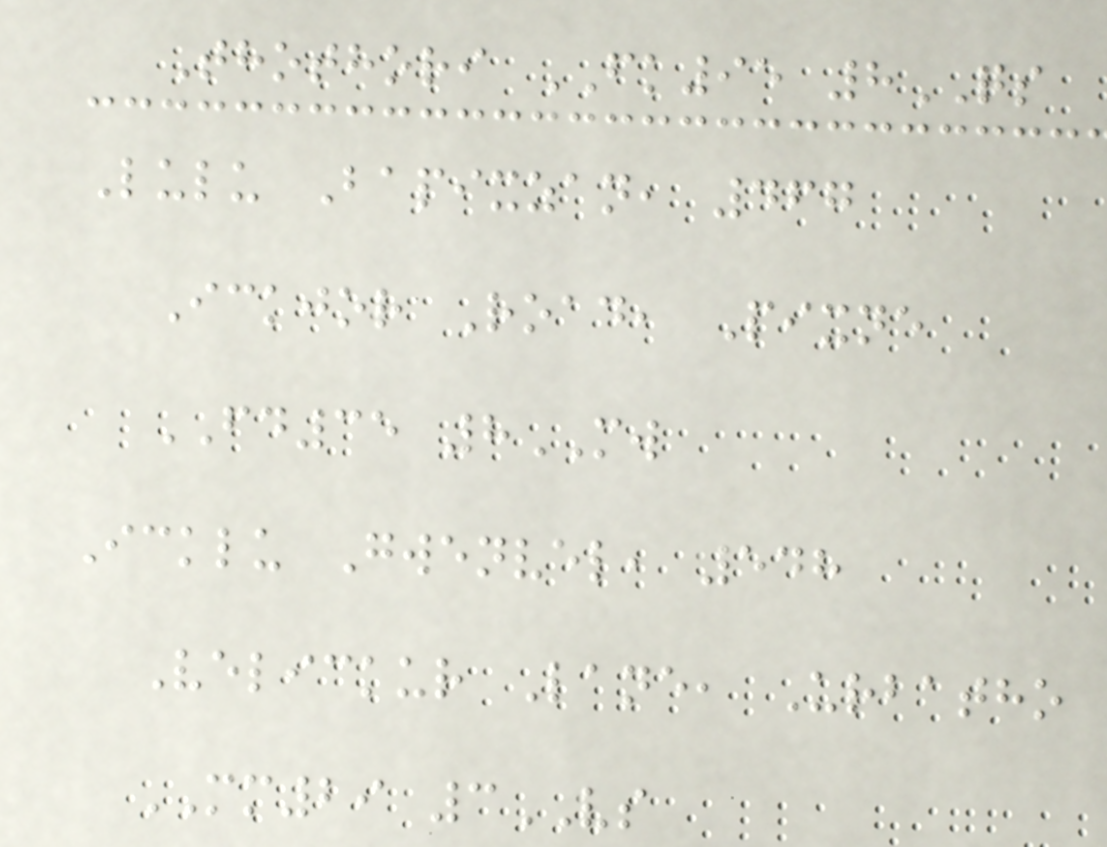Thothori FK95 8QS
Lulu Bapixzan, 467
Ickjor Road, Pixne
FD35 8MW
Icklu Gwenvel, 548
Velickur Lane, Urbatho
MM29 3VS
